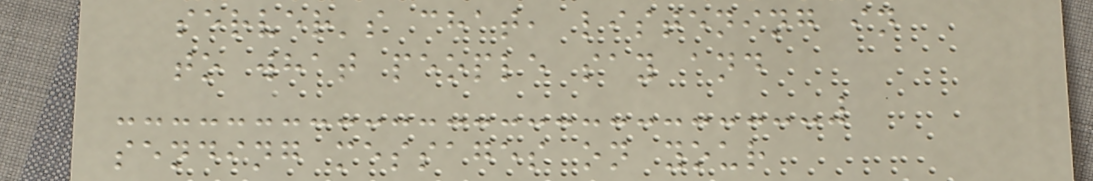server's chat, listening in
to what people say and
sending messages on your
